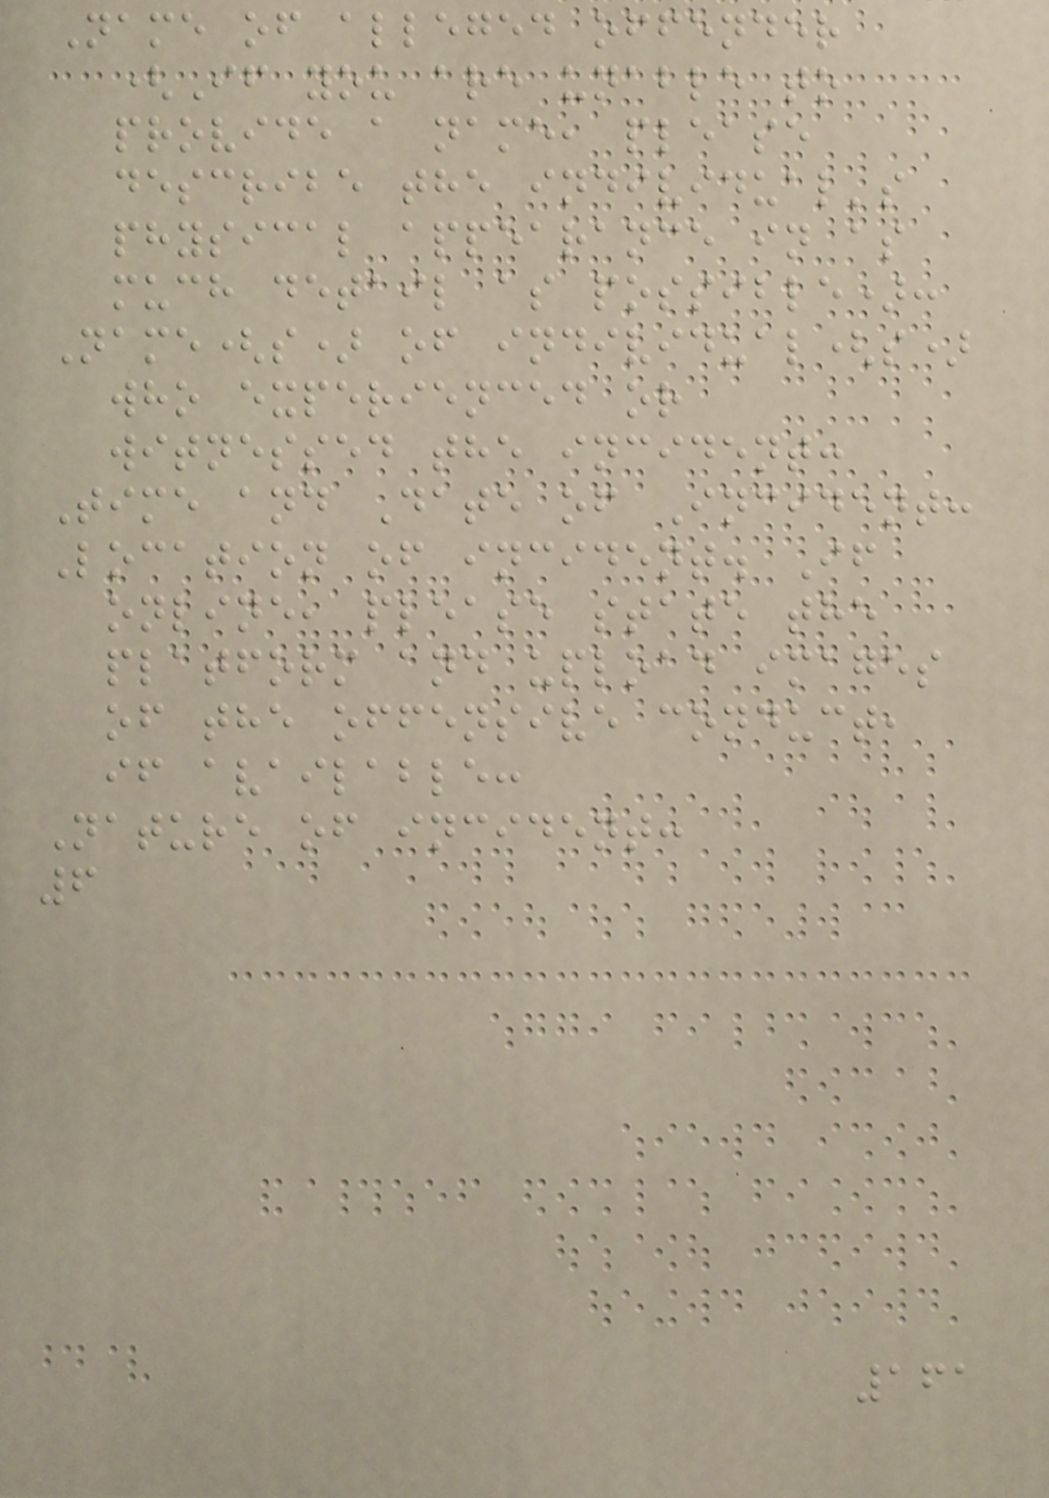Name of alleged offender
(If you are unable to
provide a name, please
describe the individual's
physical appearance in as
much detail as possible):
Name(s) of individual(s)
who experienced or
witnessed the incident:
Time and Date of Incident:
Location of incident. If
online, please state the
platform and upload images
of the offensive conduct,
if available:
Nature of incident:
6
161
